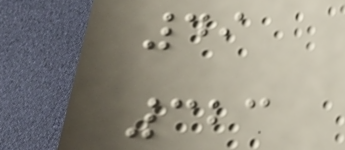49
323
